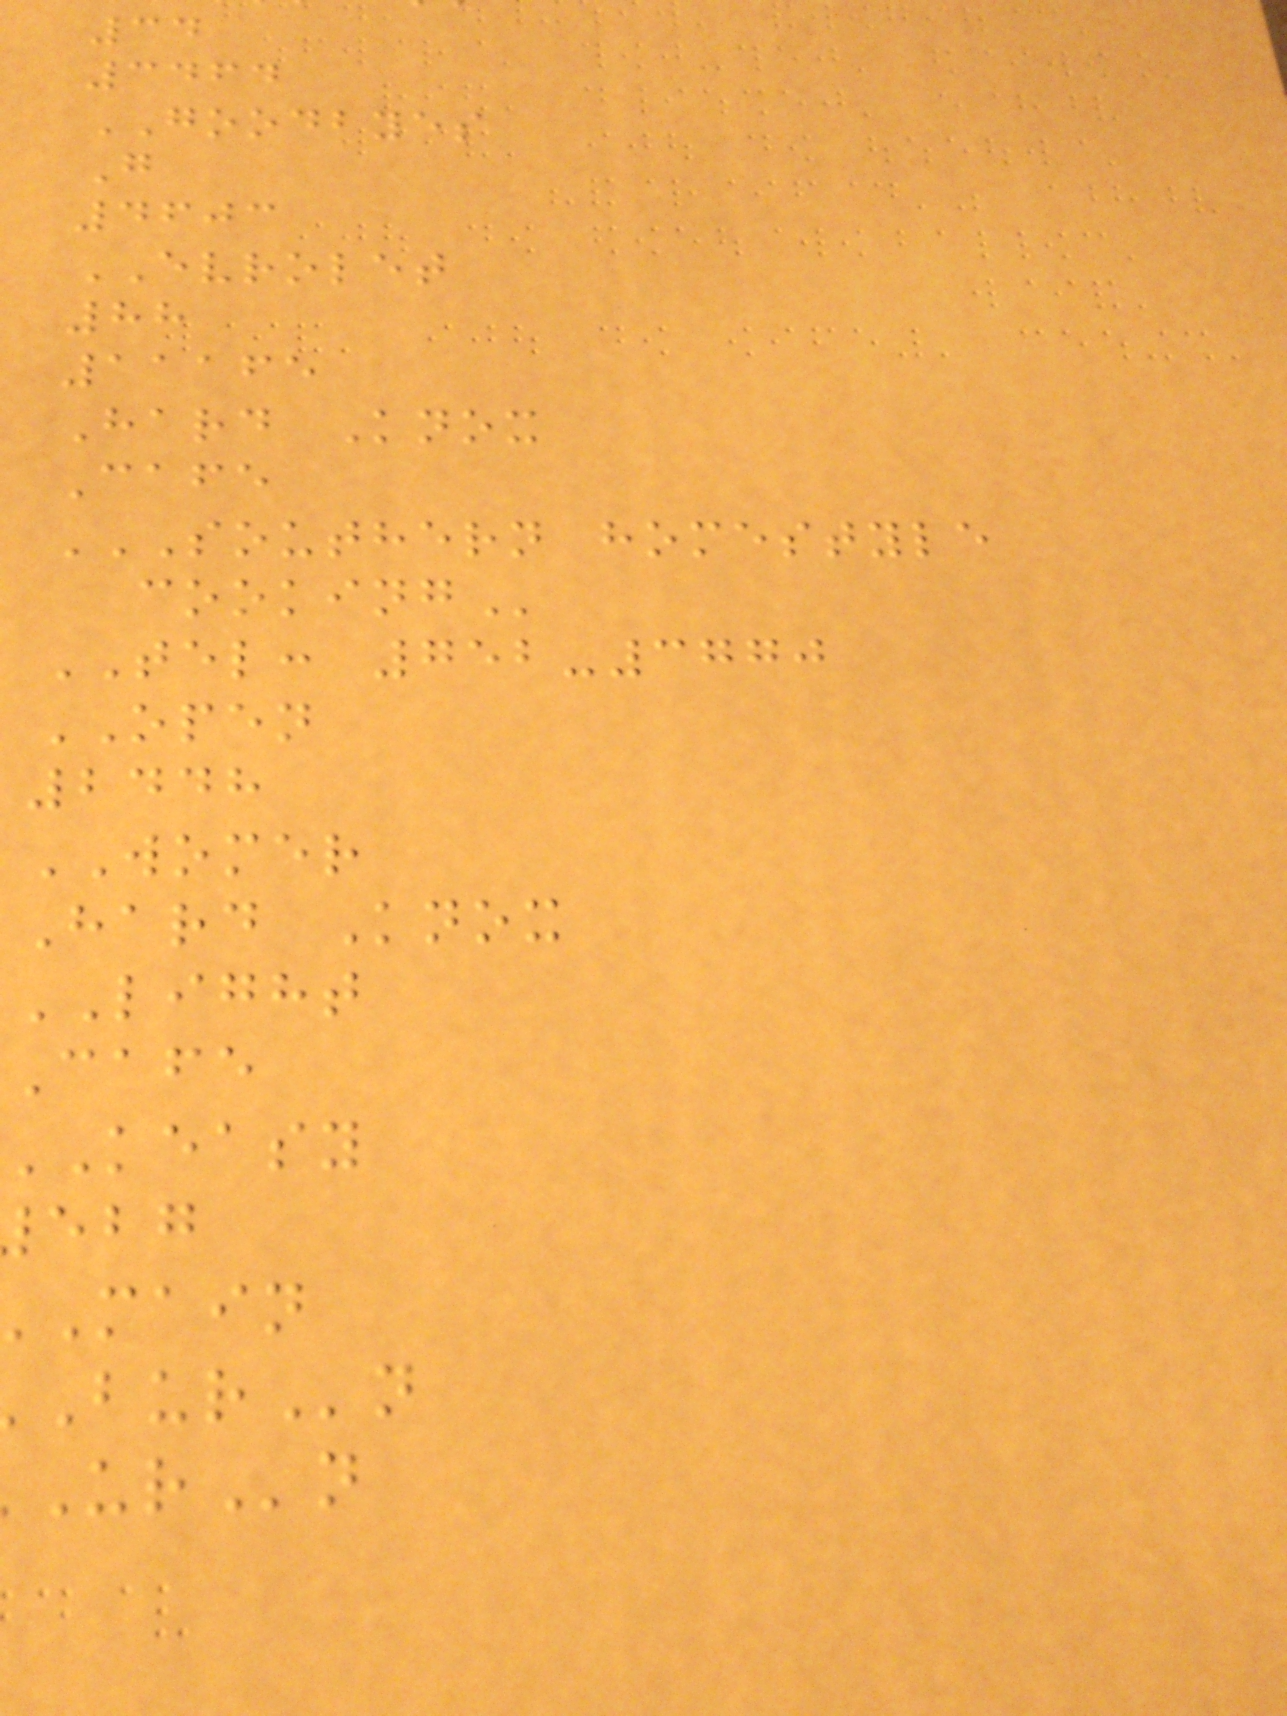34
3464
GOODBYES
G
4603
EVROLET
88
11165
Hard Knox
Cafe
SOUTHERN HOMESTYLE
TEL: 752-3770
OPEN
2448
WOMER
Hard Knox
LIGHT
Cafe
keasy
main
